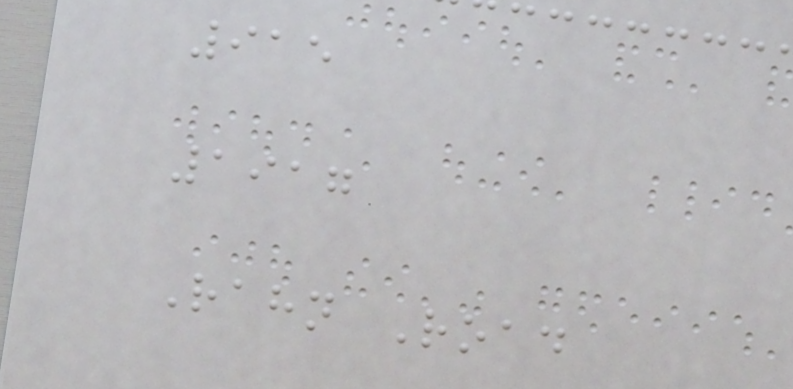915
1917
Rahn Road
